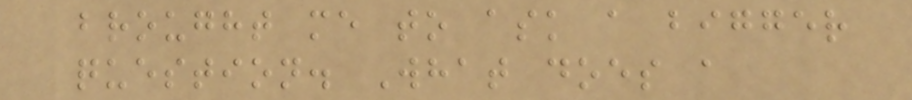brought me to ask a bigger
question. What does a
